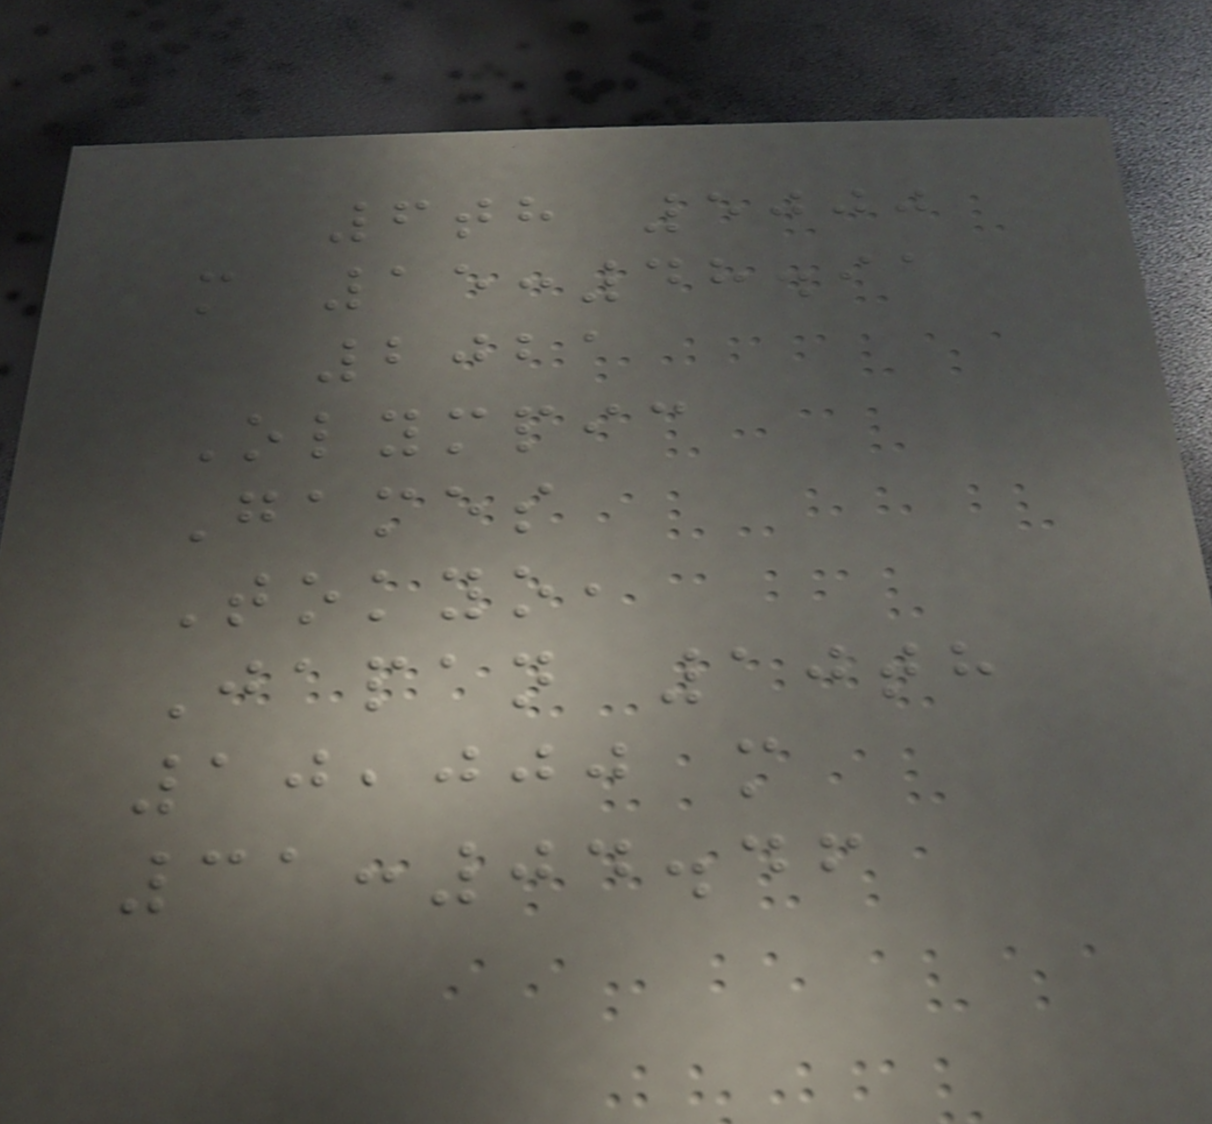6th 5000
m 15:48.91
2021
Olympic
Games
Tokyo,
Japan 10th
10,000 m
31:04.46
